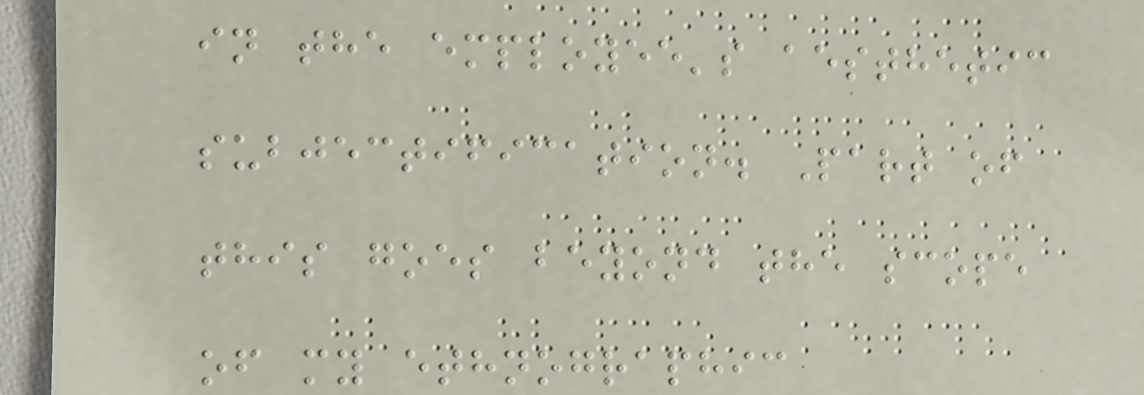in the employee's aesthetic
subjectification. Part of
this goes beyond the scope
of my ethnographic
